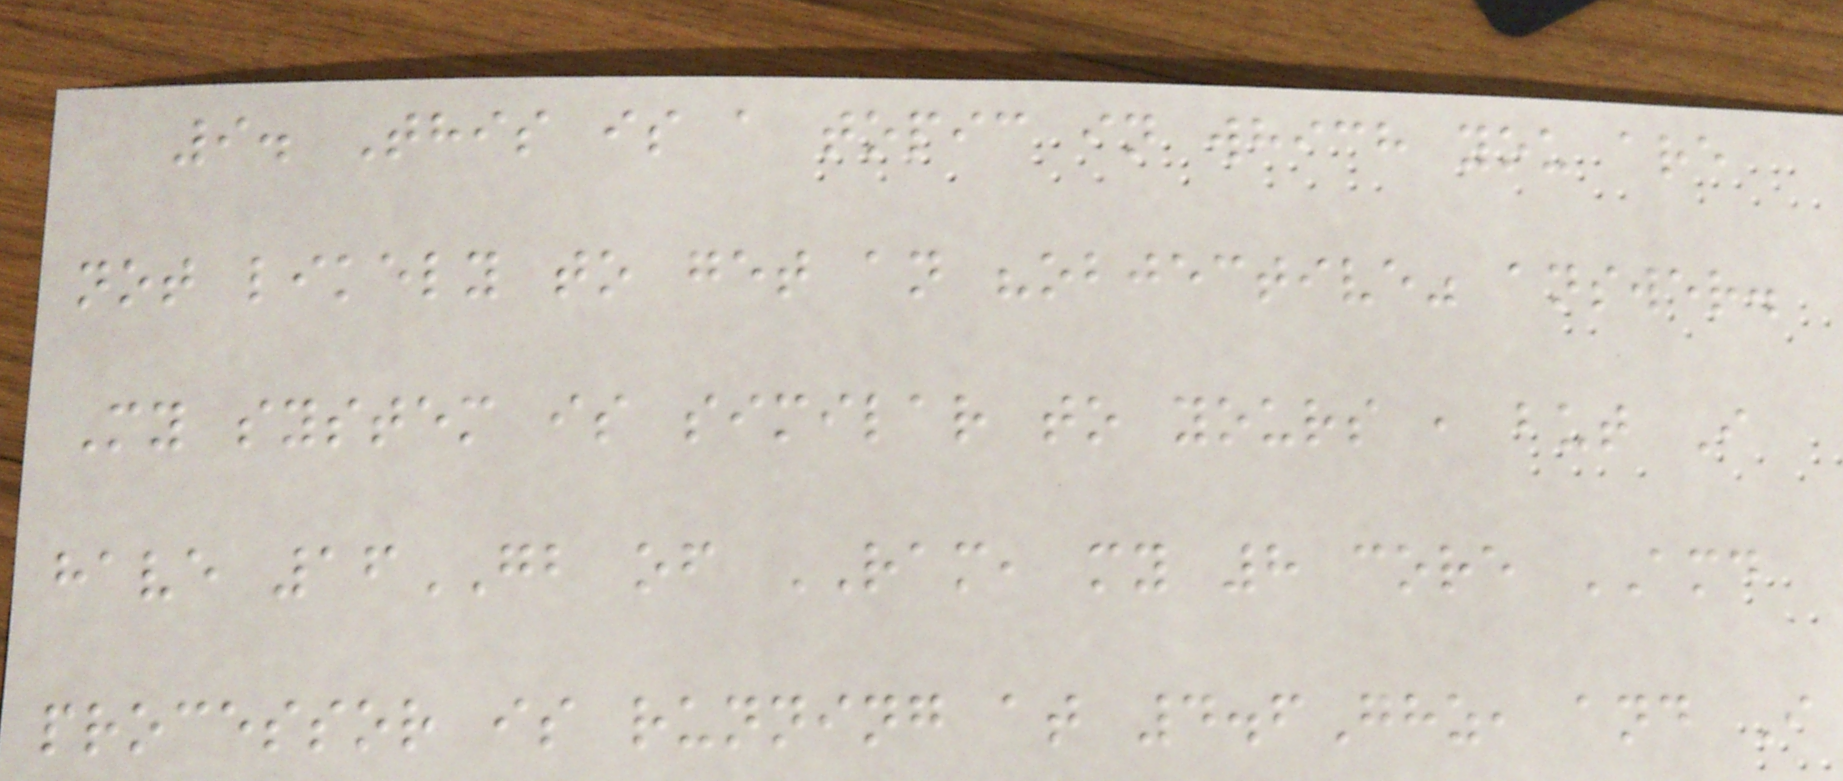9. This is a topic in which you are
not likely to get an "objective" answer.
My system is similar to yours , but I
have 16GB of RAM, my 8 core AMD
processor is running at 4.6Ghz, and I
